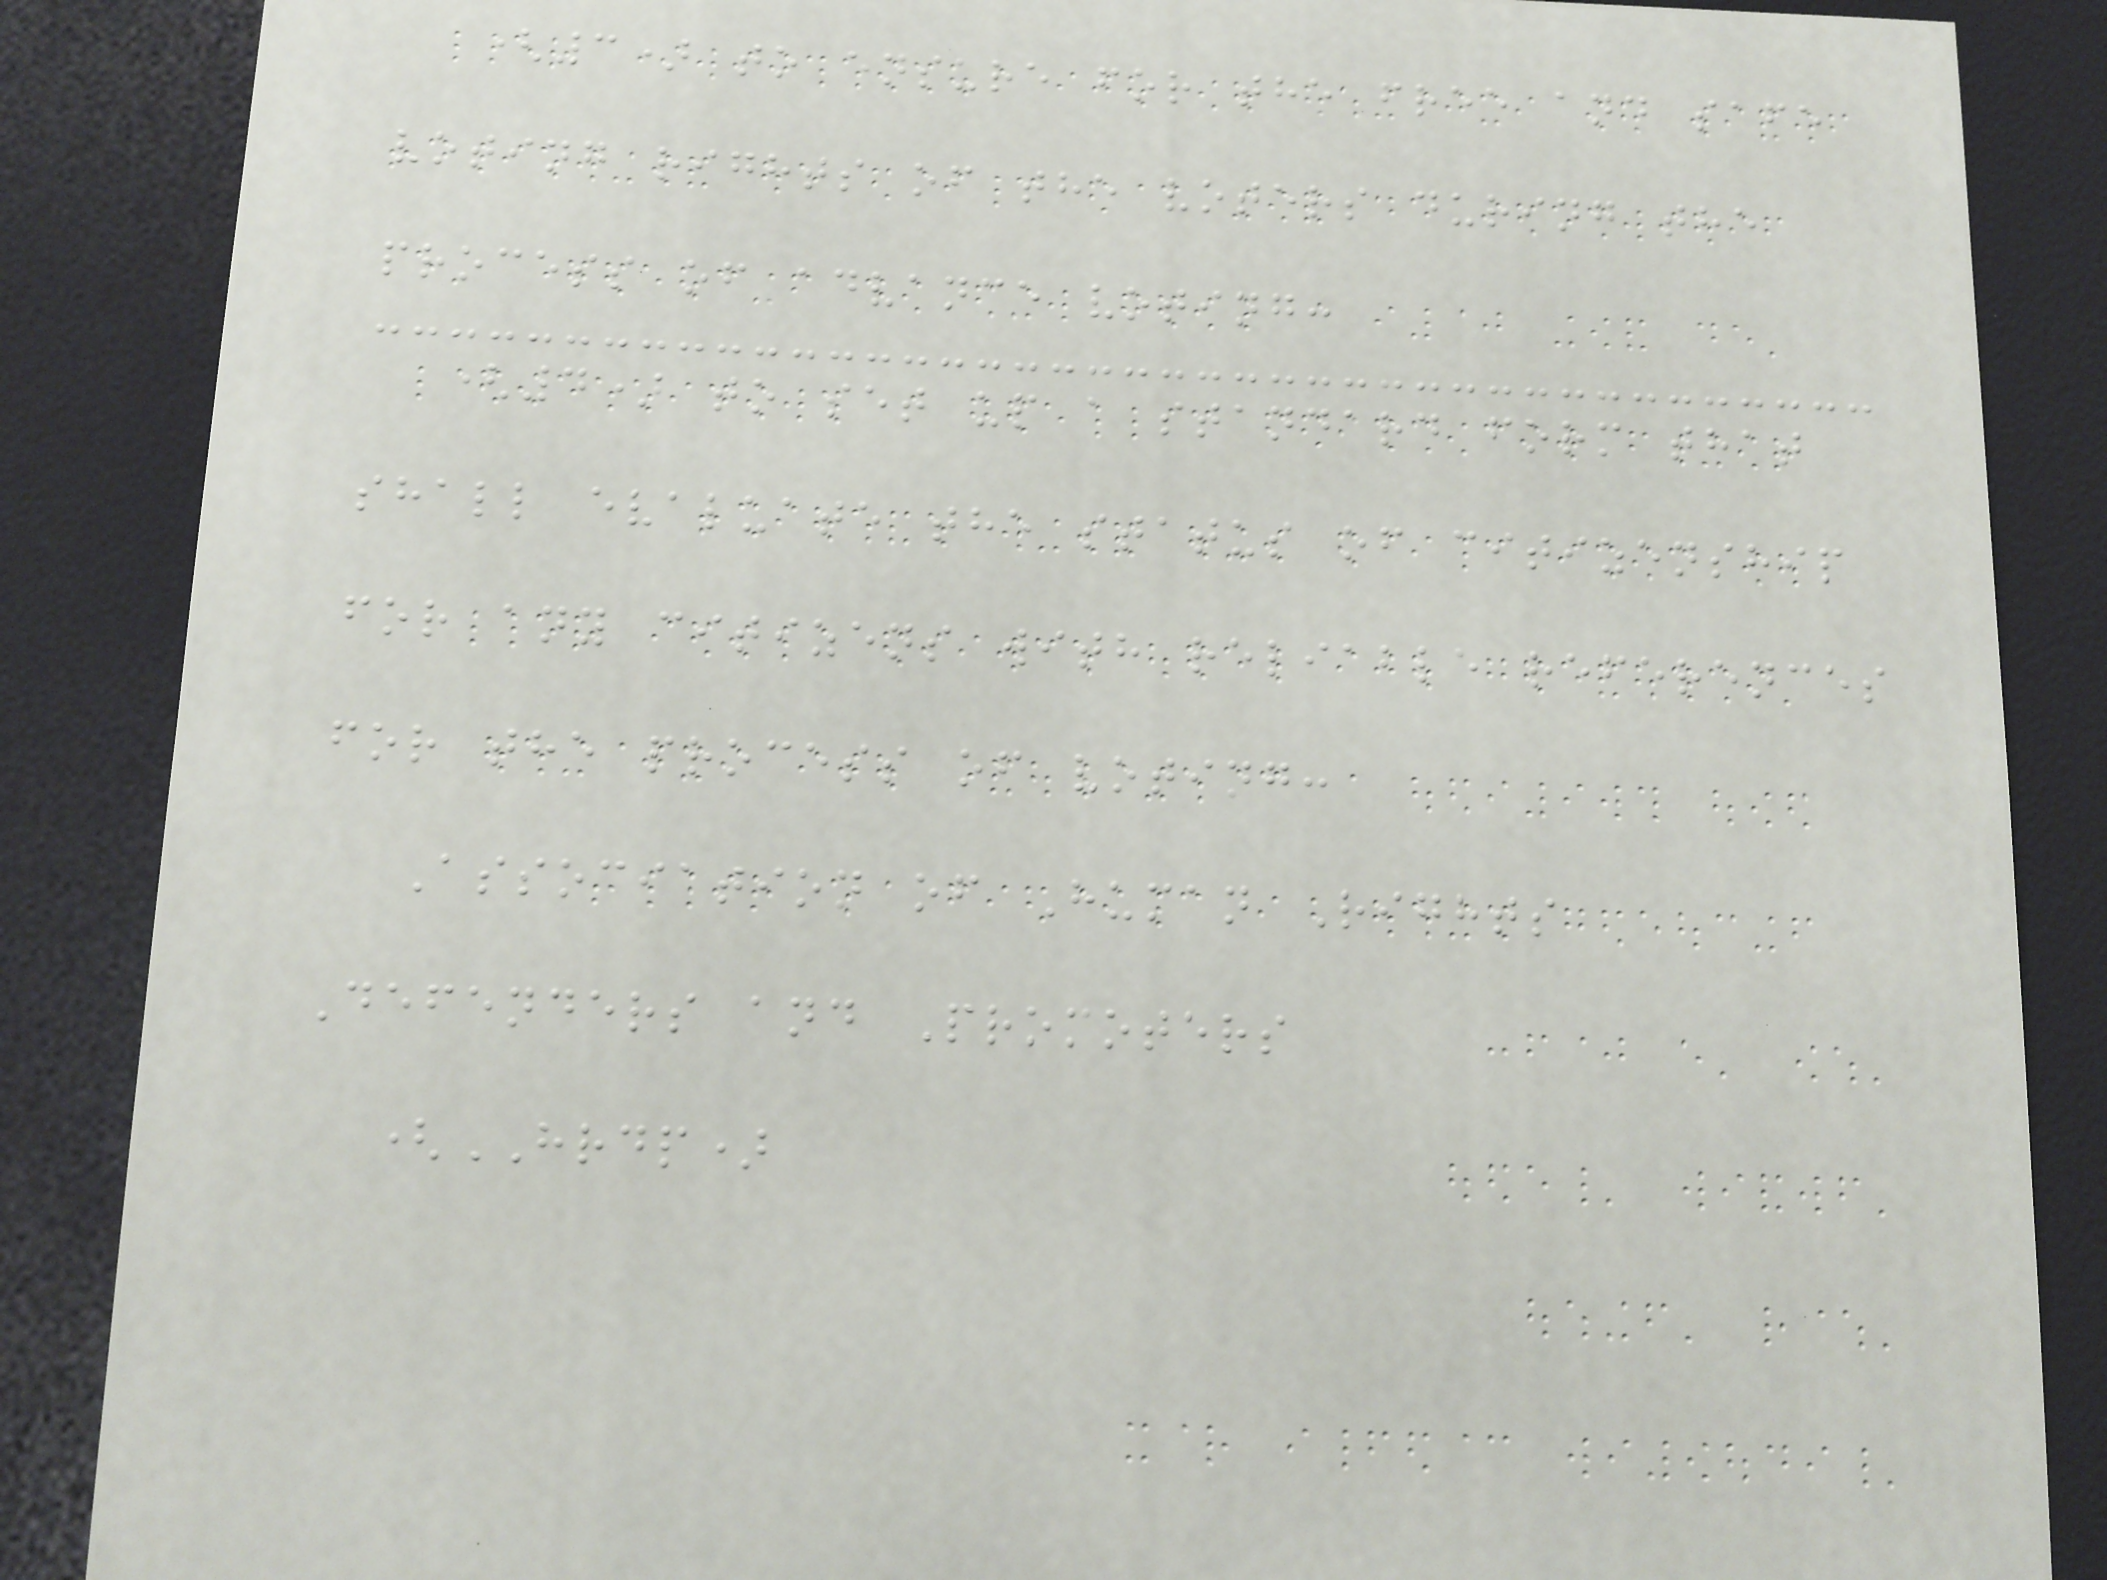(3) to ensure for the free and safe
voting rights of the voters during the
process of advance voting:
(4) to set up a standard form that
shall evaluate the status of citizenship
for any citizens with reliable references
for the process of voting:
Association of Human Rights
Defenders and Promoters
(HRDP)
